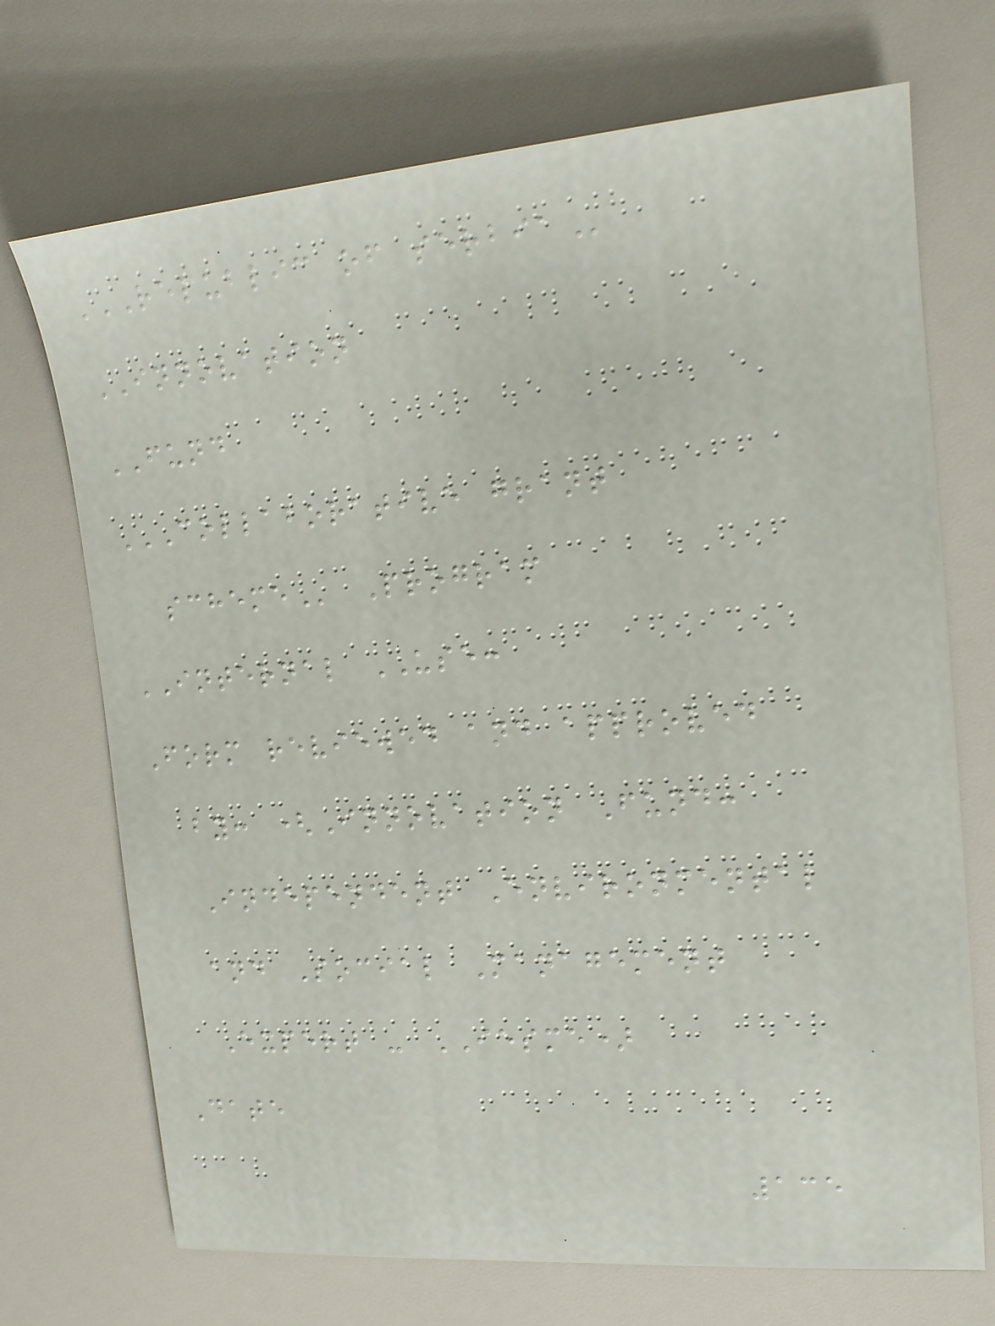REPUBLIC OF SERBIA
INNOVATION
FUND
COLLABORATIVE GRANT
SCHEME Program
INTERNAL USE:
Form reviewed and approved
by: (Innovation Fund:
Independent Environmental
and Social Management
Expert - IESME)
Date
135
